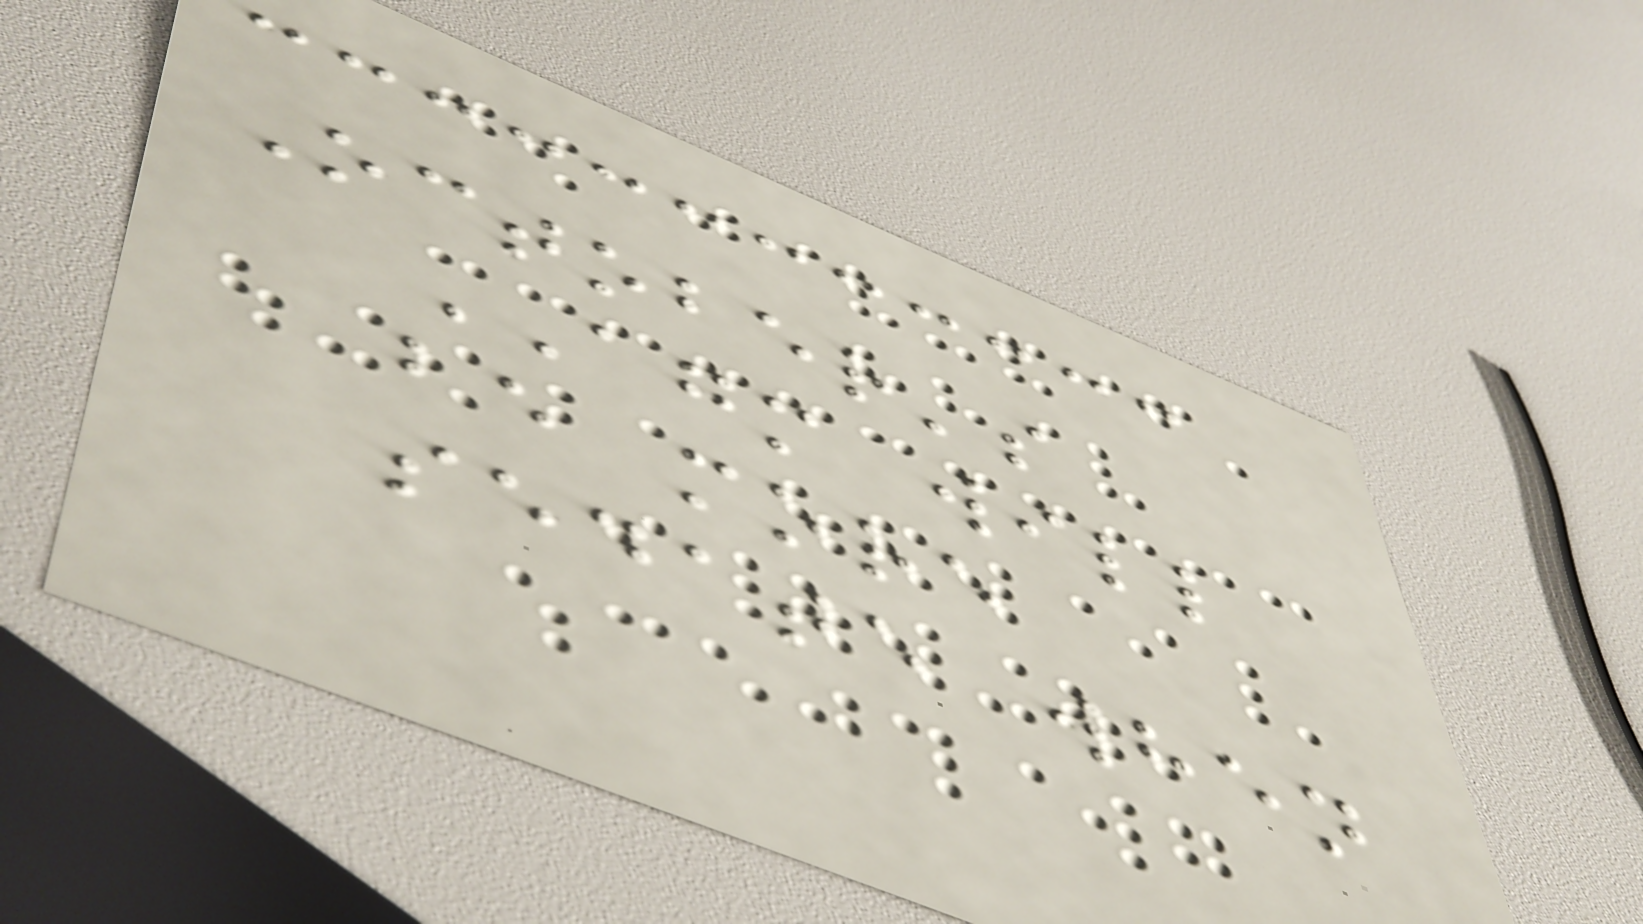October's
AGM will
be more
sedate when
